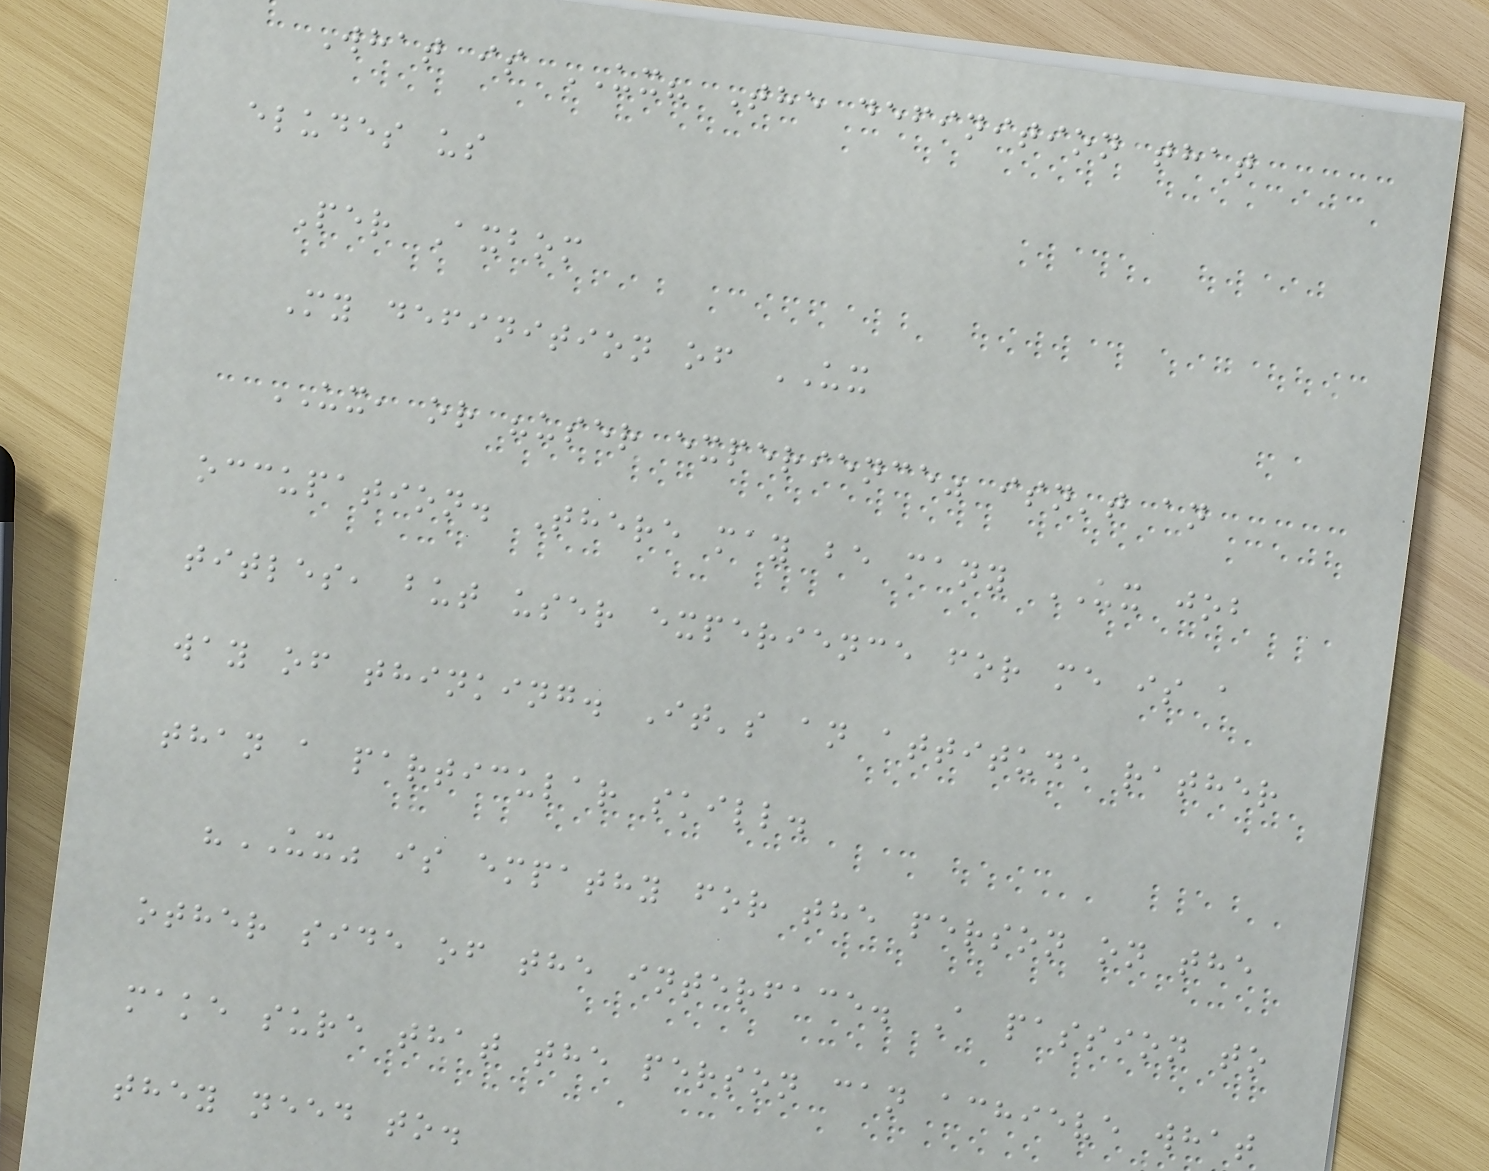What is UX? The definition that
eludes us
Per Axbom
My definition of UX
UX, or "user experience" isn't an
occupation. There may be many UX job
titles, but user experience for me is a
way of thinking. It's an attitude rather
than a particular skill.
"UX" is empathy for the person on the
other side of the interface. A passion to
make sure that the person can achieve what
they need to.
